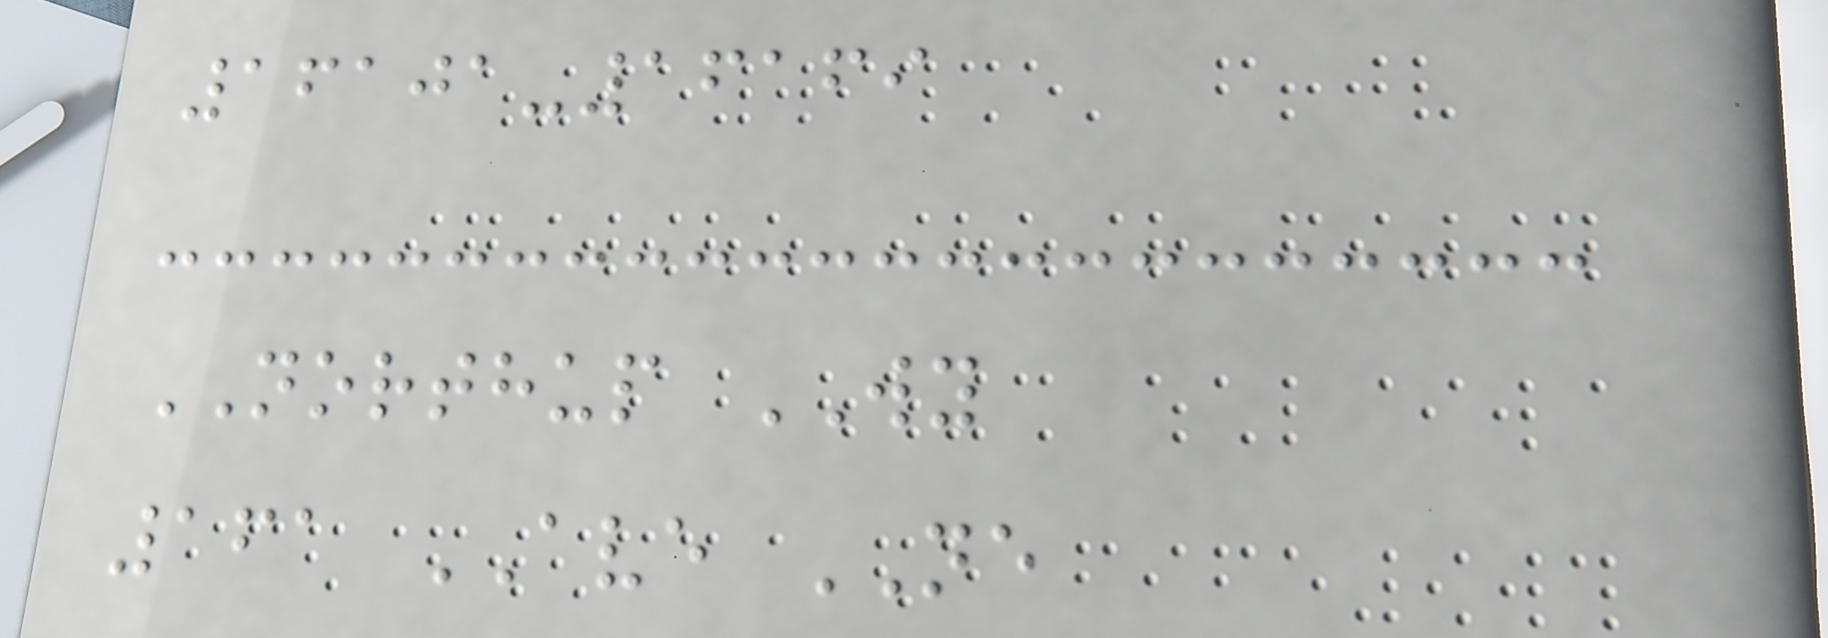16101-16169
NORTHUP WY
161 AVE NE
